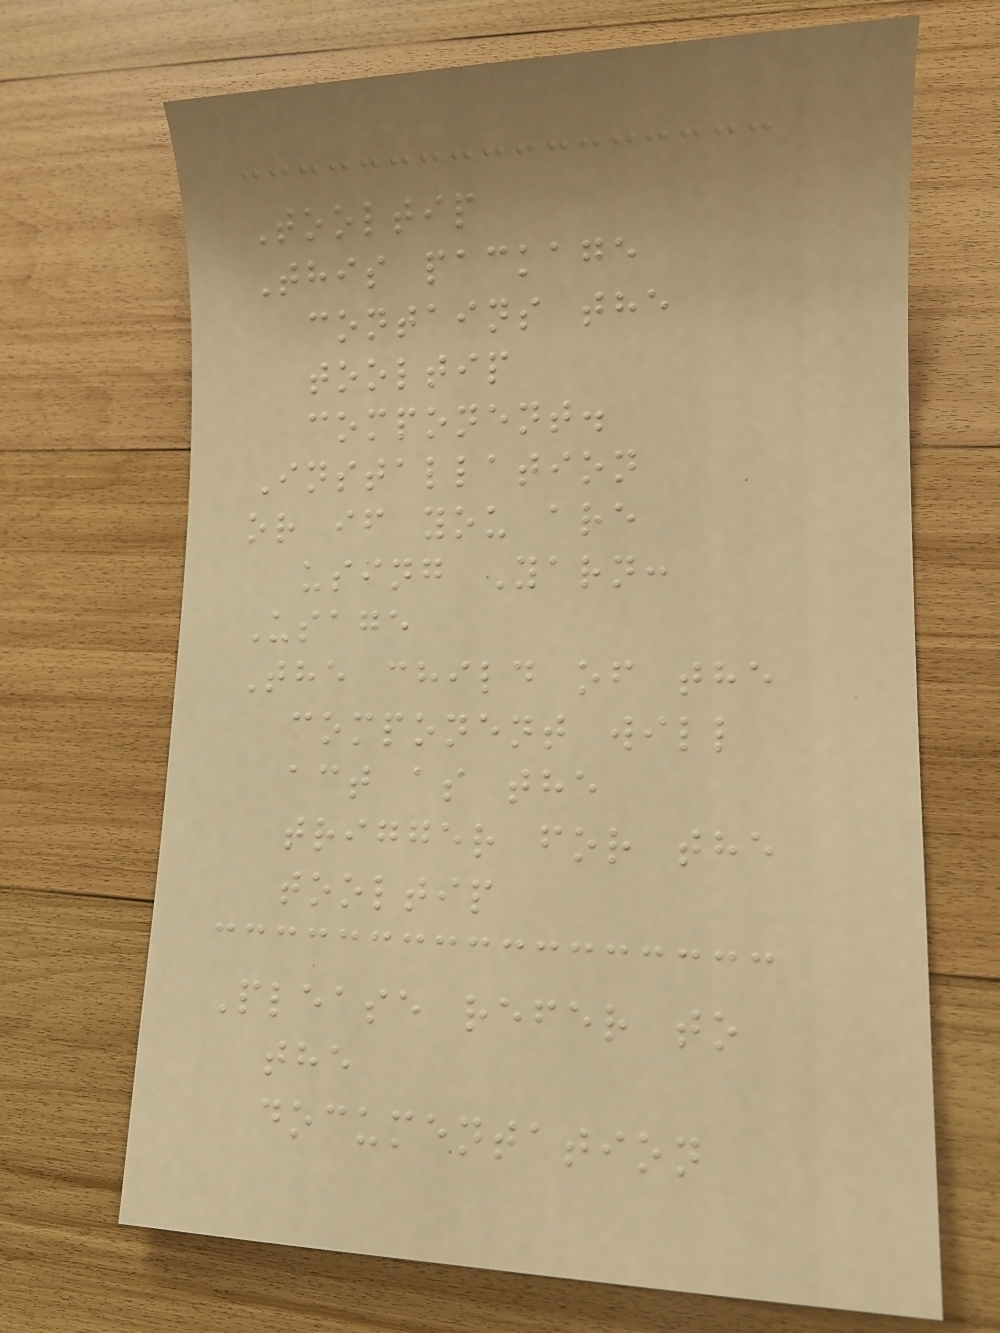Tooltip
This package
contains the
tooltip
component.
Installation
or if you are
using Yarn:
Usage
The child of the
component will
act as the
trigger for the
tooltip
Please refer to
the
documentation
